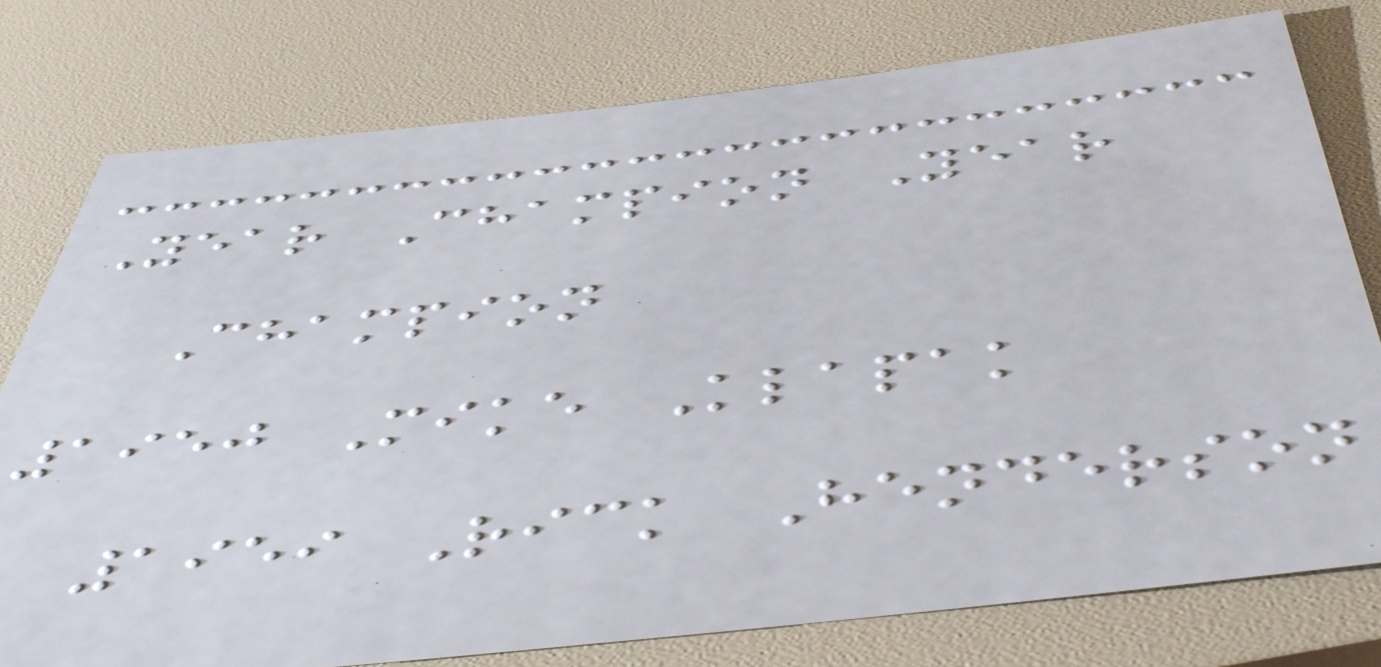Year Champion Year
Champion
1950 Mike Klapak
1959 Rick Henderson
